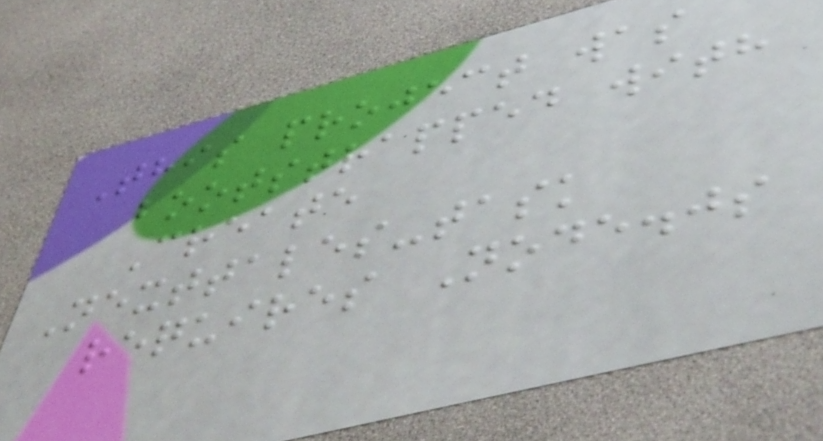This project was
bootstrapped with
Create
Nexttales-task
requires Node.js
